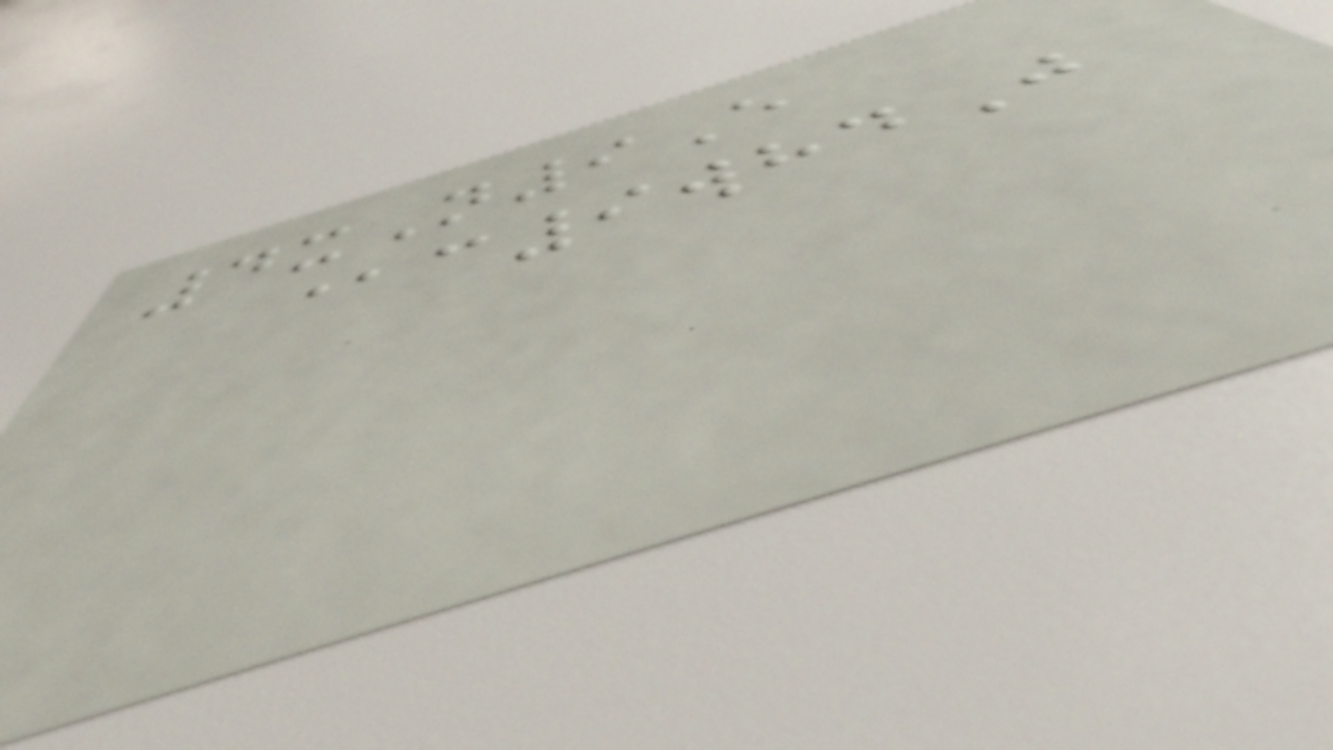4xN9E
@c9whdJ
